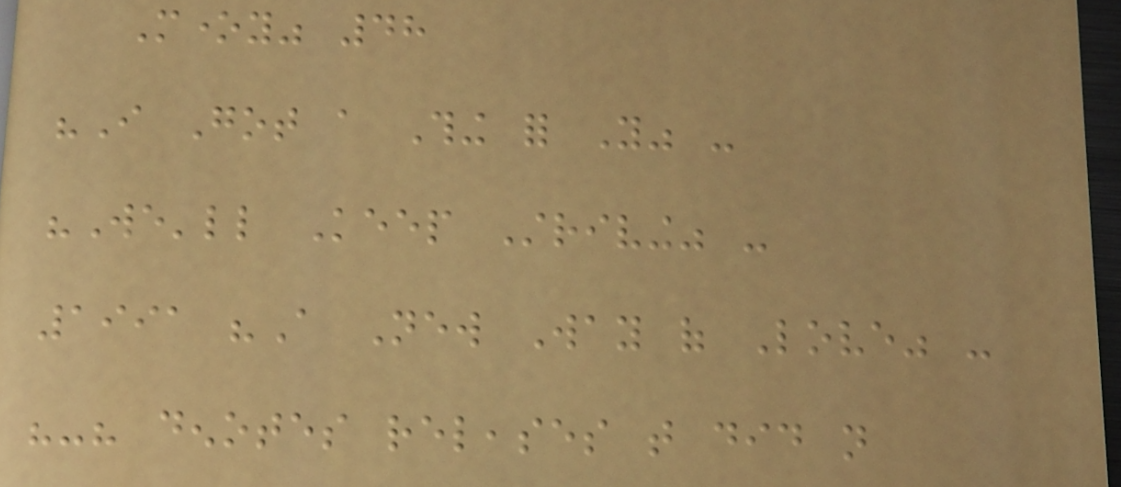Money" 48
"I Got a Thing for You" -
"We'll Keep Striving" -
1991 "A New Way of Love" -
"-" denotes releases that did not
